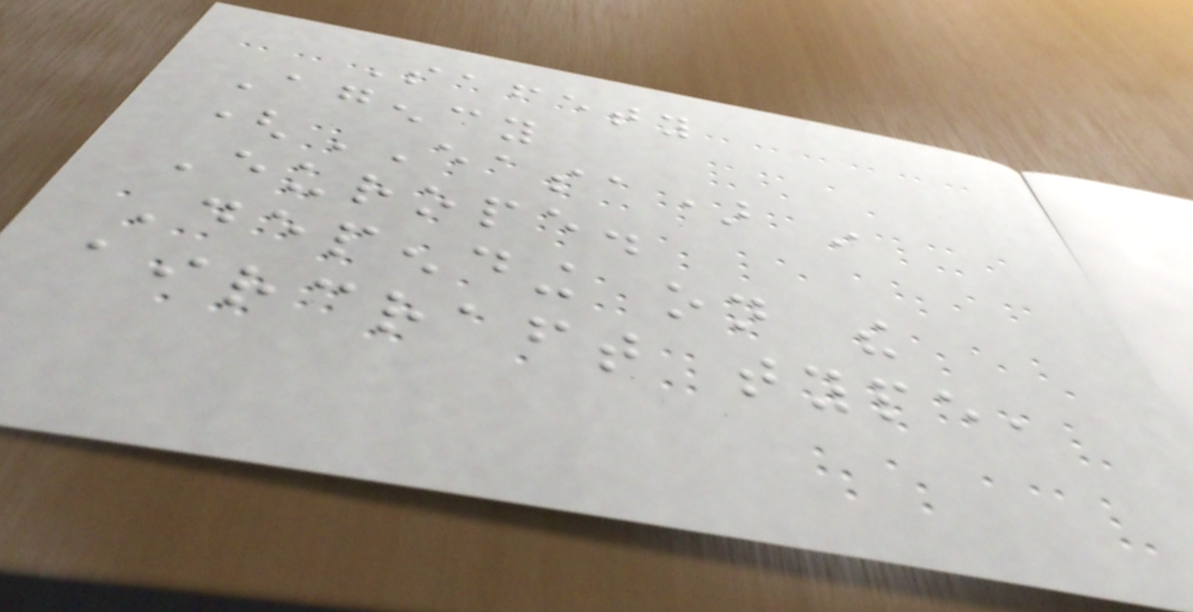Safety
Agency
(EASA) in
Europe.
Depending on the
aircraft type,
